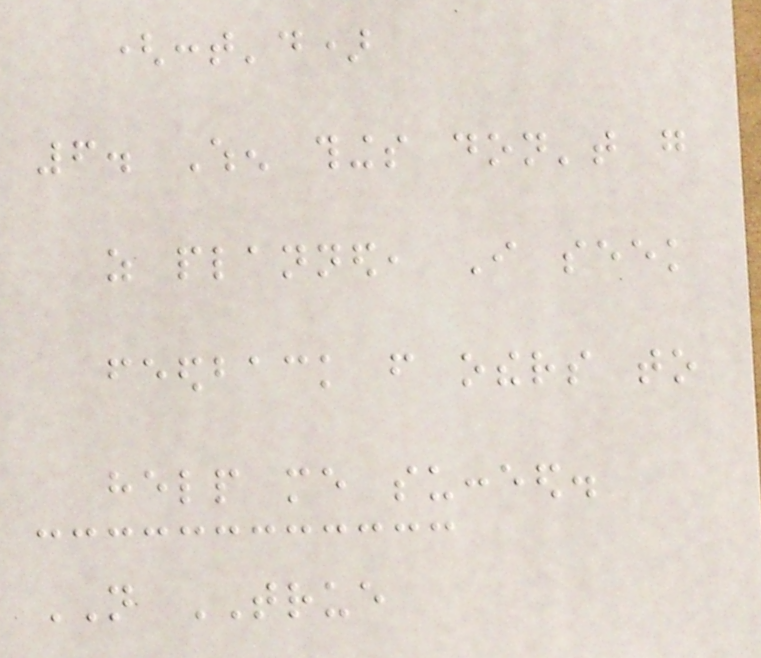(cont'd)
6. When things don't go
as planned, I seek
feedback from others to
help me succeed.
NOT TRUE
